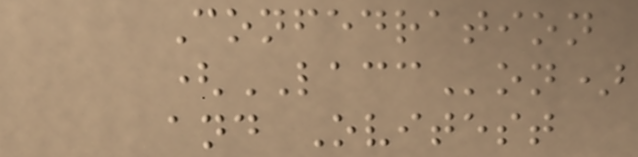Confedration
(LACCon)
and Ovitest
